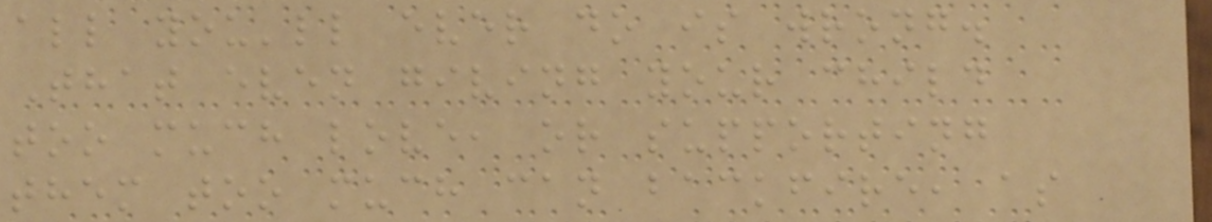all you'll ever do is wrong.
That even giving your child
too much love, or supporting
them too much can backfire, as
